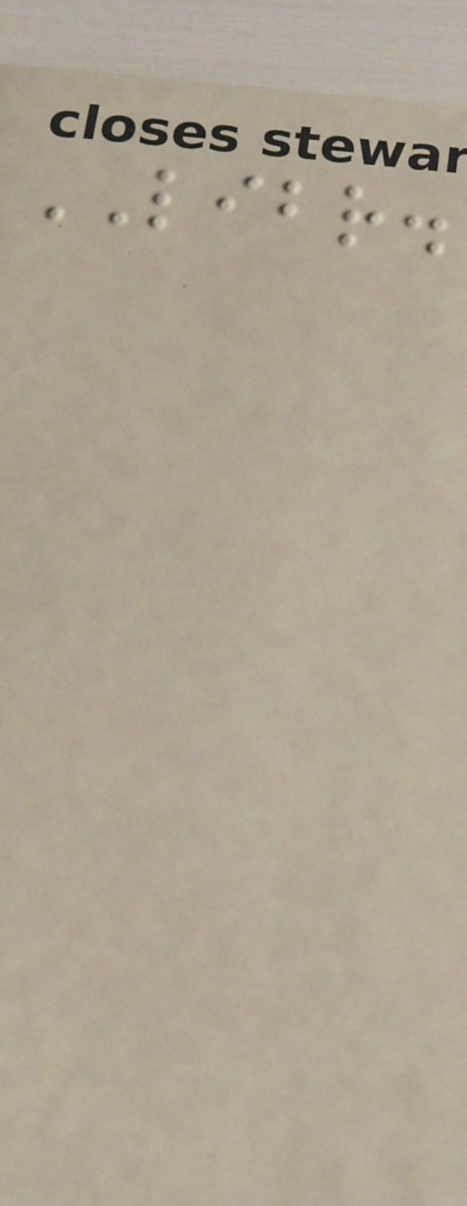LIBR.
